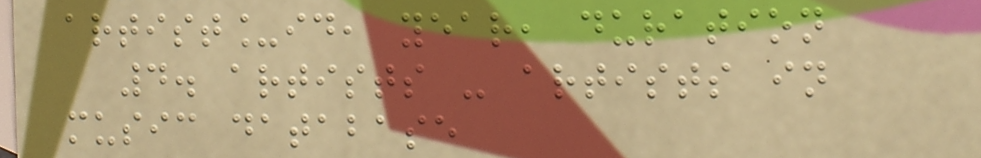artist_id, year, duration
4. artists - artists in
music database
